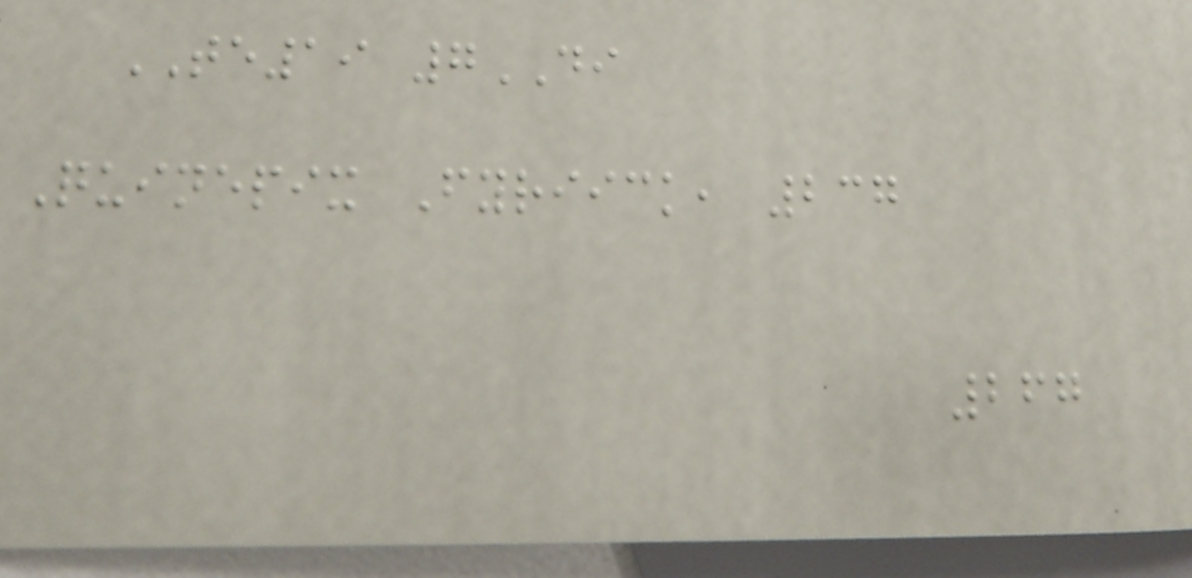TE19 7DI
Quinepix Fyriick, 237
267
